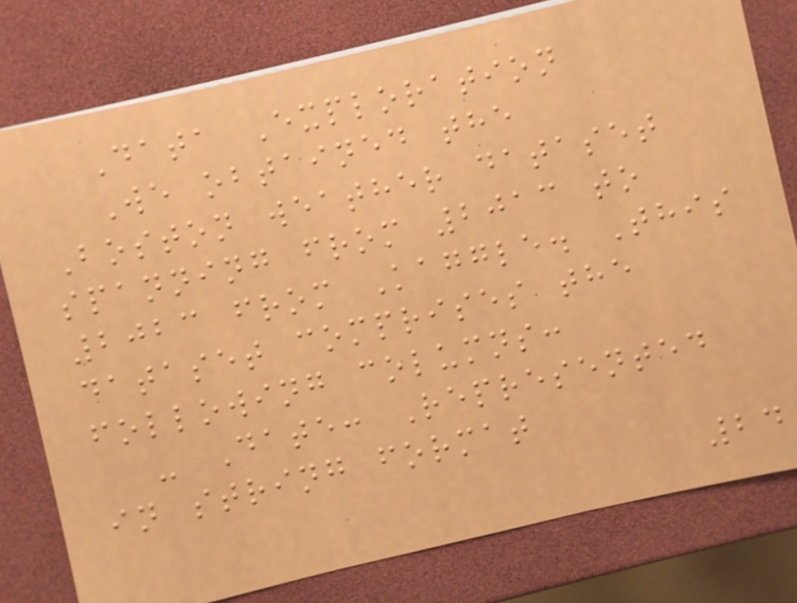Data Exploration
We obtained the
Boston weather dataset
spanning from 2013 to
2023 from Kaggle. This
dataset comprises the
following columns:
- Date: Represented
in string format
24
